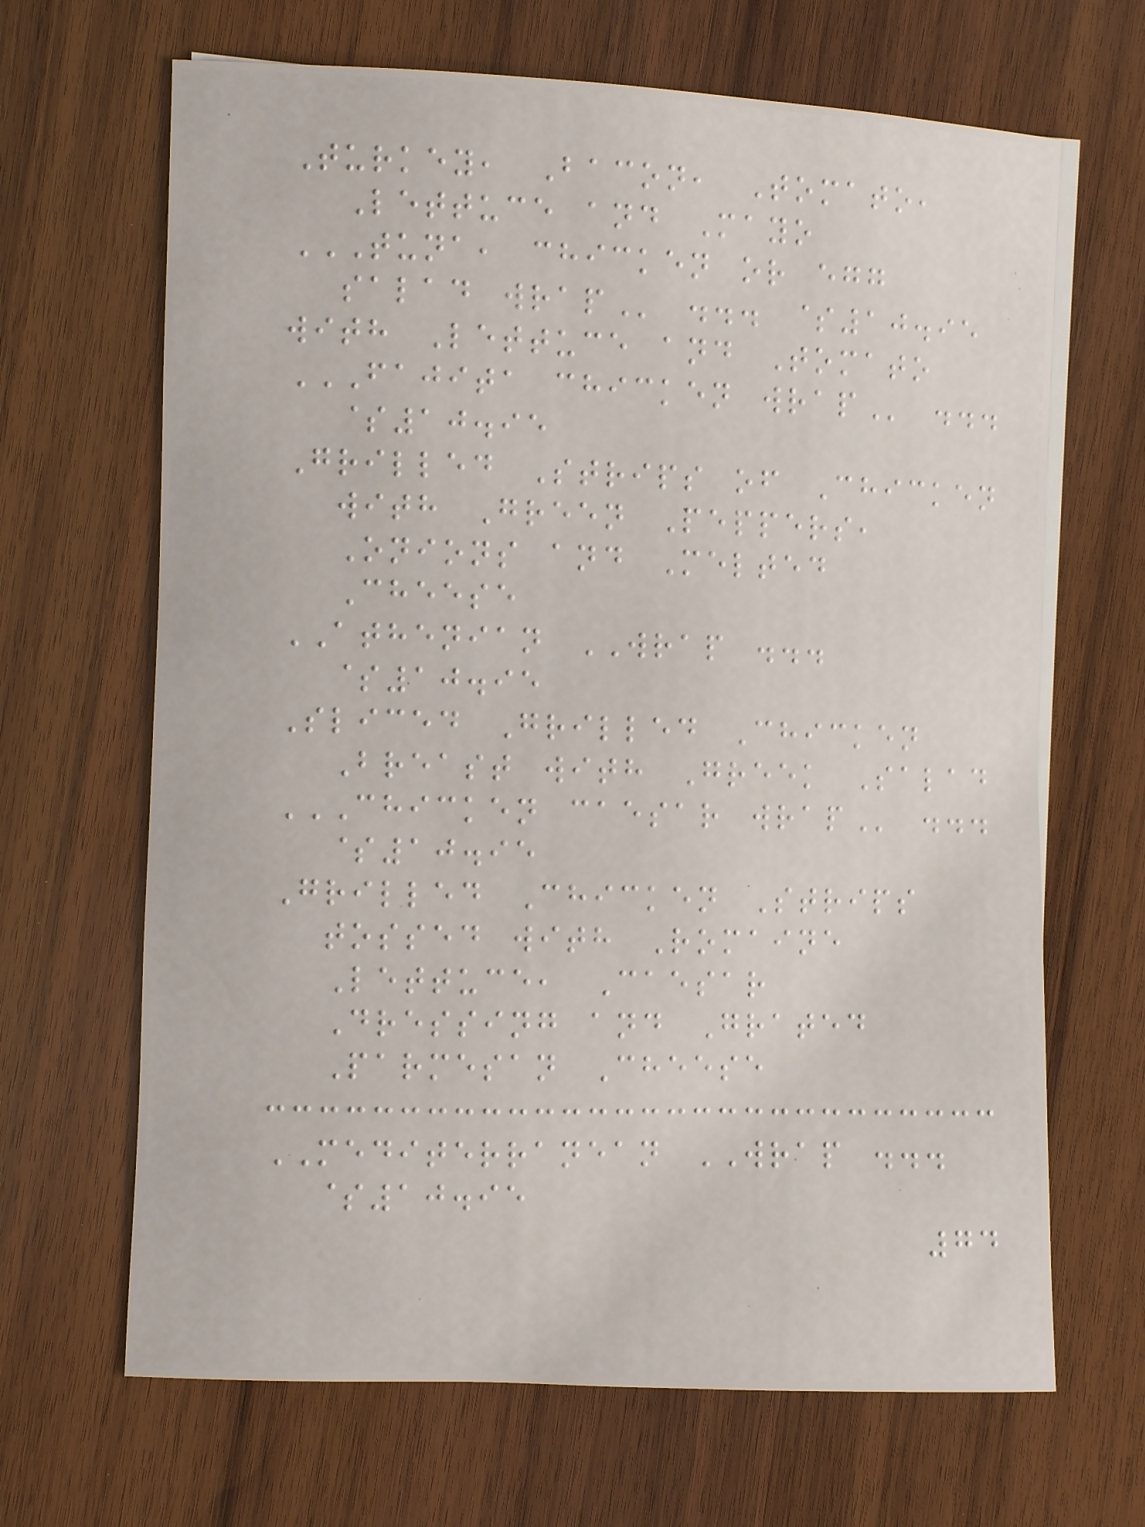Turkey, Bacon, Tomato,
Lettuce and Mayo
TUNA, CHICKEN OR EGG
SALAD WRAP ... $10.95
with Lettuce and Tomato
FAJITA CHICKEN WRAP ...
$10.95
Grilled Strips of Chicken
with Green Peppers,
Onions and Melted
Cheese
ATHENIAN WRAP ...
$10.95
Sliced Grilled Chicken
Breast with Greek Salad
CHICKEN CAESAR WRAP ...
$10.95
Grilled Chicken Strips
tossed with Romaine
Lettuce, Caesar
Dressing and Grated
Parmesan Cheese
MEDITERRANEAN WRAP ...
$10.95
74
